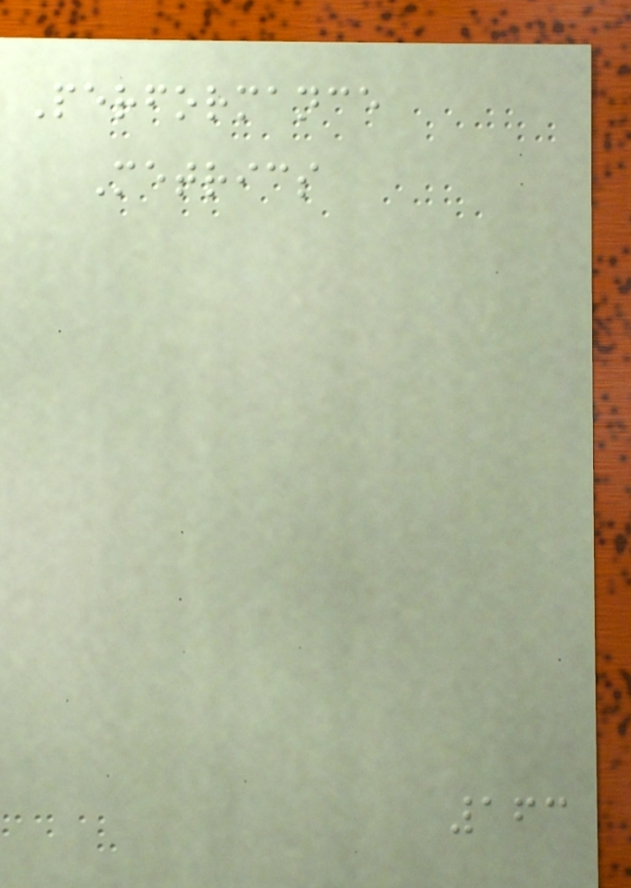Performance
Metrics
163
